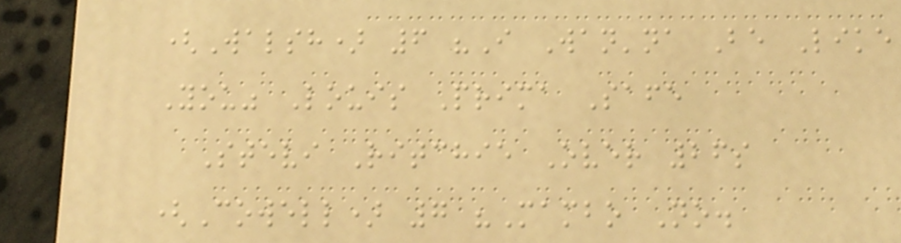(Walsh) 6 "I Wan'na Be Like
You" Louis Prima Safe
Stevi Ritchie Over 26s
(Cowell) 7 "Mambo No.
